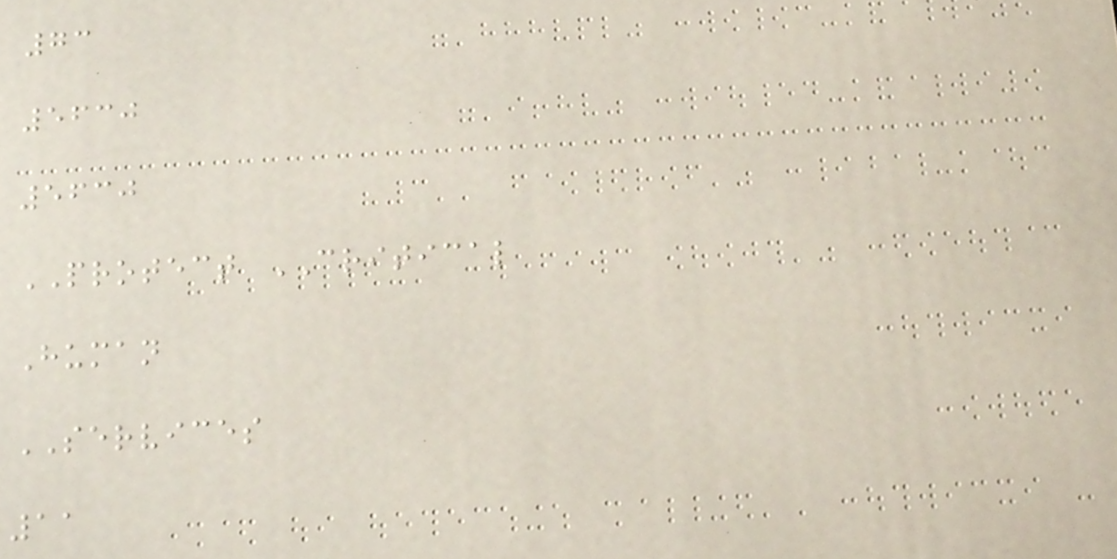73
5630
5630
PROTECT CRITICAL
Human
SERVICES
11
